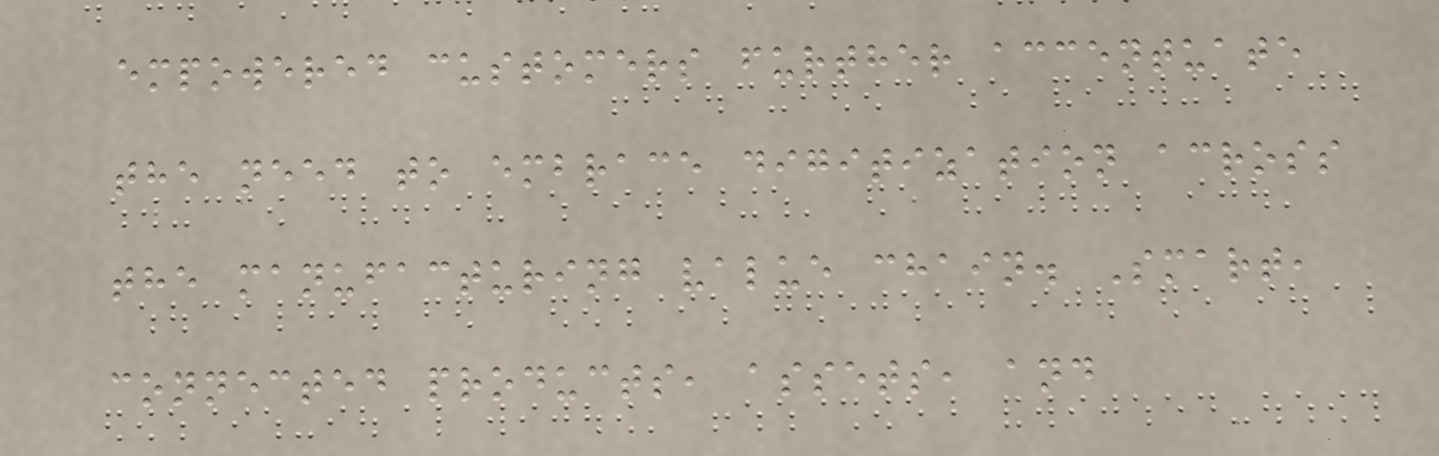empowered customers further accentuate
the need to embrace digitization across
the manufacturing value chain. Smart,
connected products, assets, and
